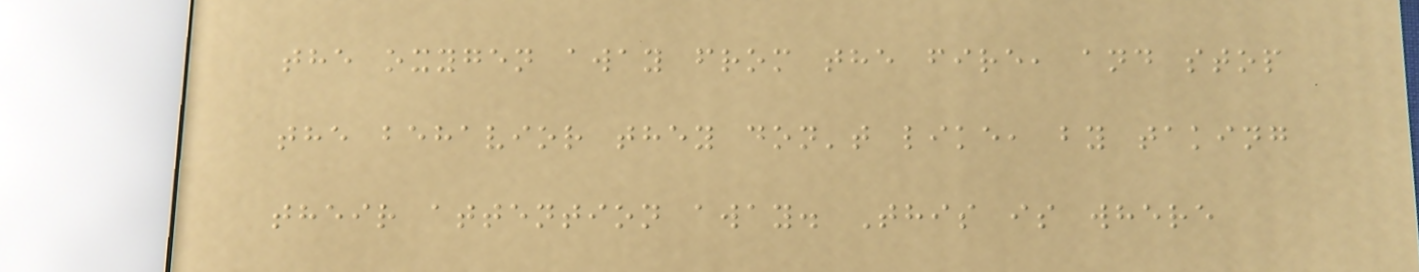the oxygen away from the fire, and stop
the behavior they don't like, by taking
their attention away. This is where
